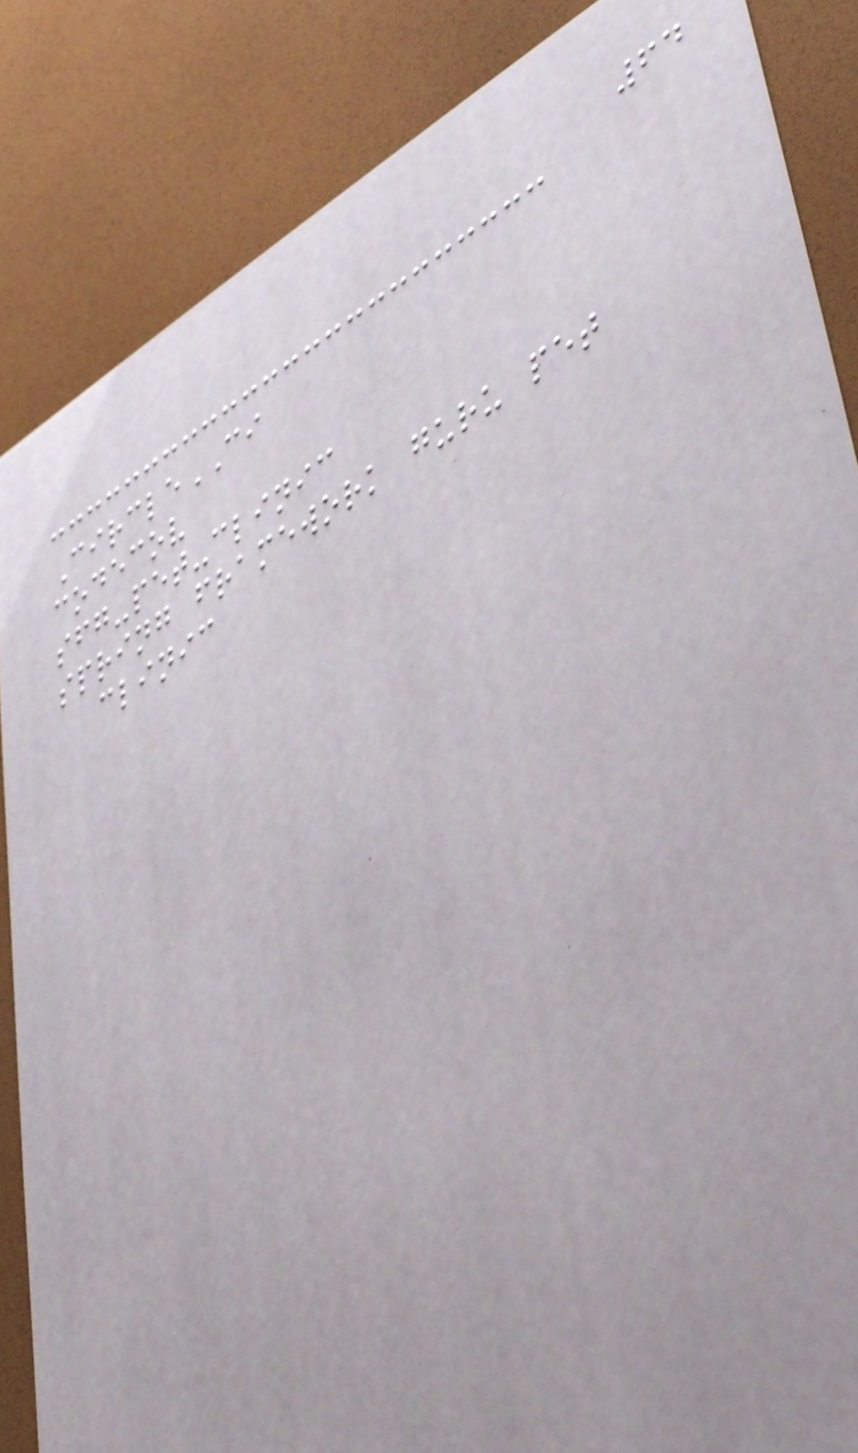64
CircleCI
codecov
sfg-pet-clinic
spring framework guru pet
clinic
